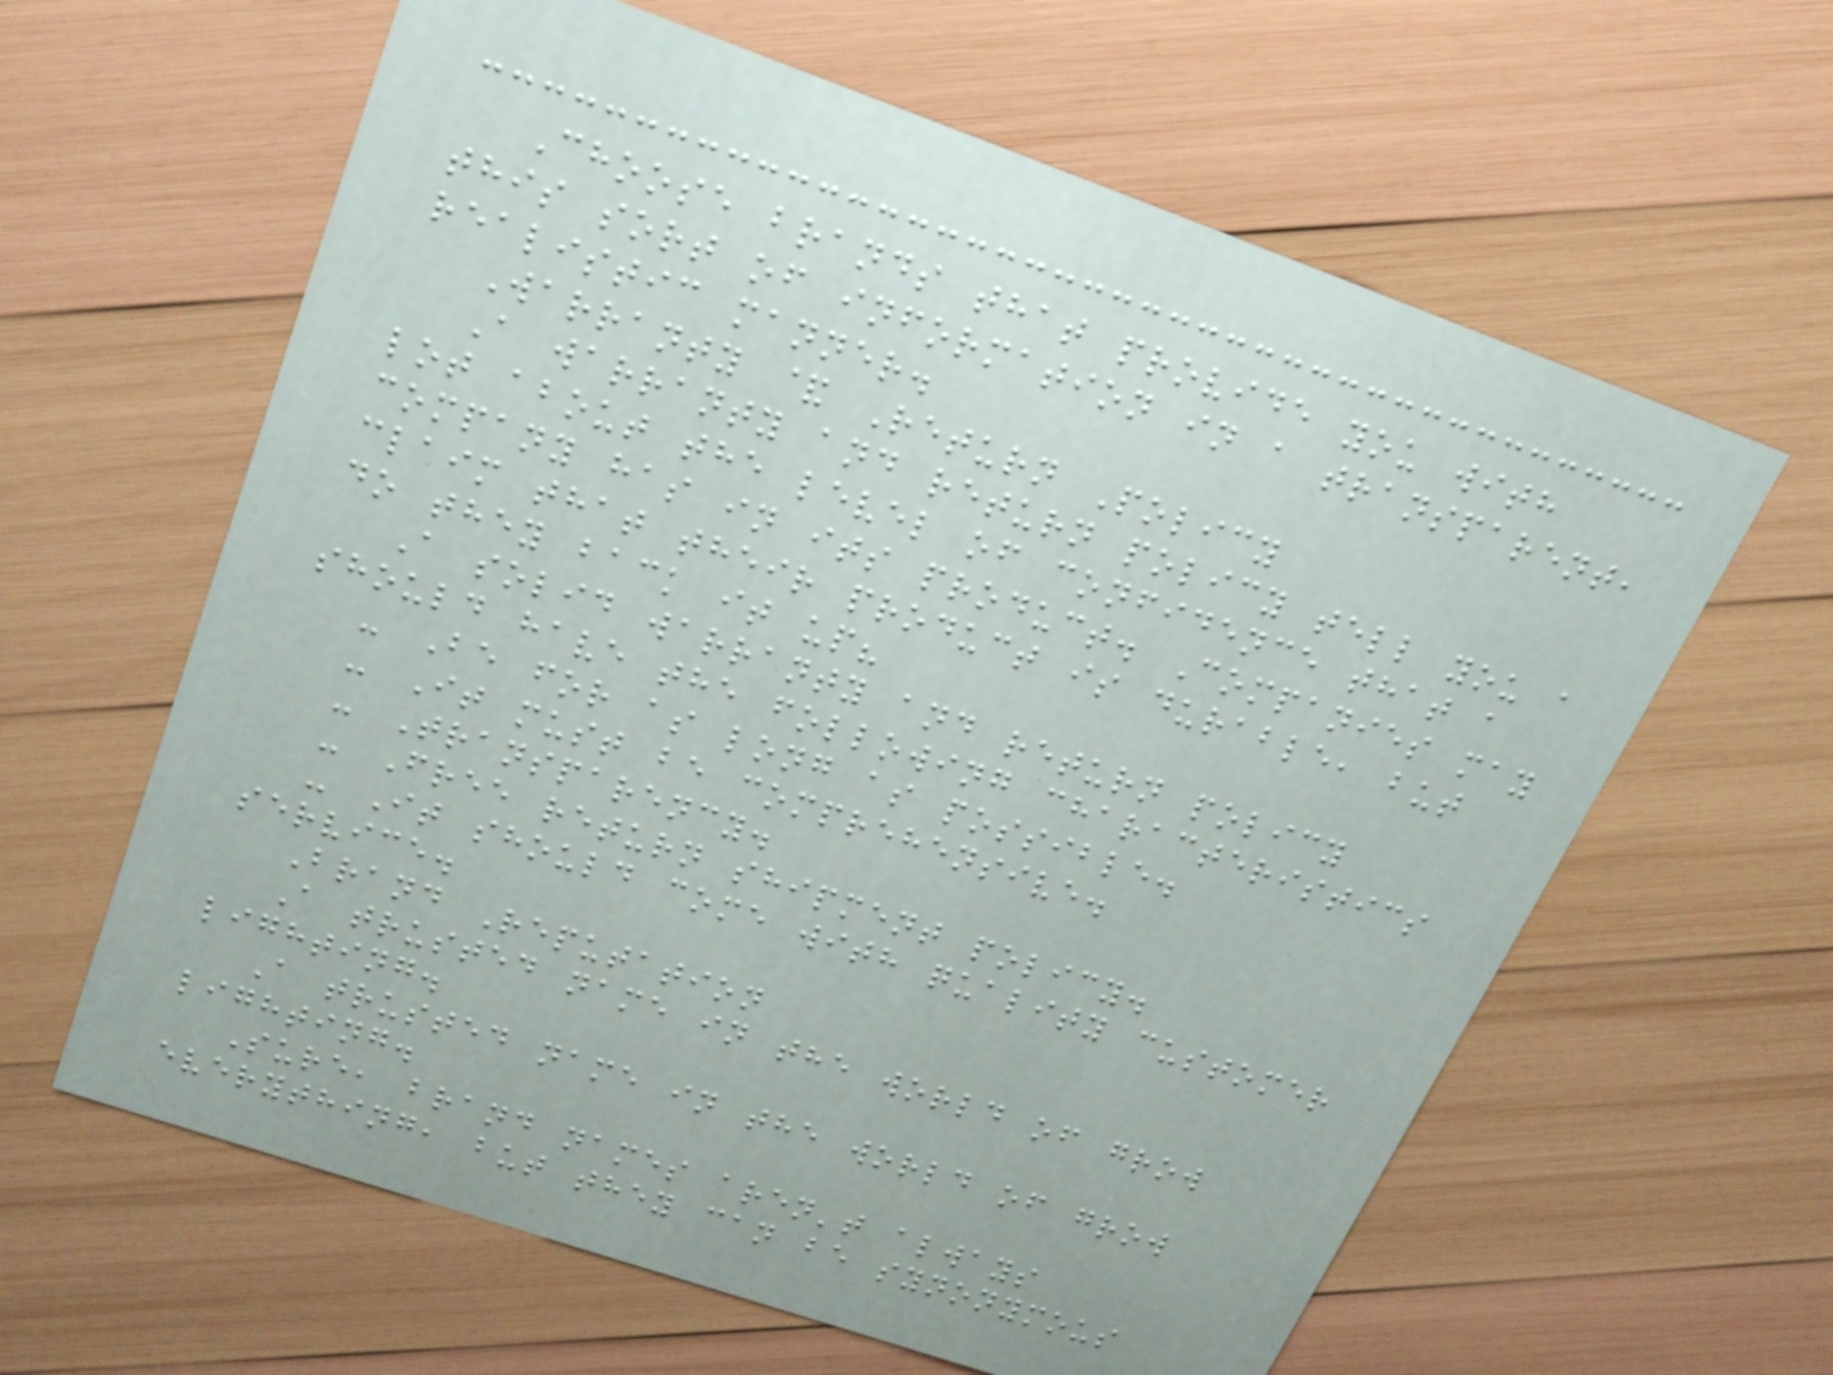Choose brands that provide you with
this sort of information in a transparent,
realistic manner.
Warranty & Return Policy
A warranty and return policy tell you a
lot about the level of confidence that a
company has in its product. Companies may
claim that their product is durable, but
do they back it up?
A solid warranty and return policy
should have the following characteristics
- Be for as long as possible.
- It must be comprehensive.
- Transparency.
- Free return shipment policy.
- It should come with quality customer
service.
Brand Reputation
A trusted name in the world of grow
lighting.
A trusted name in the world of grow
lighting.
Sure, brand names aren't always
everything, but they can be synonymous
